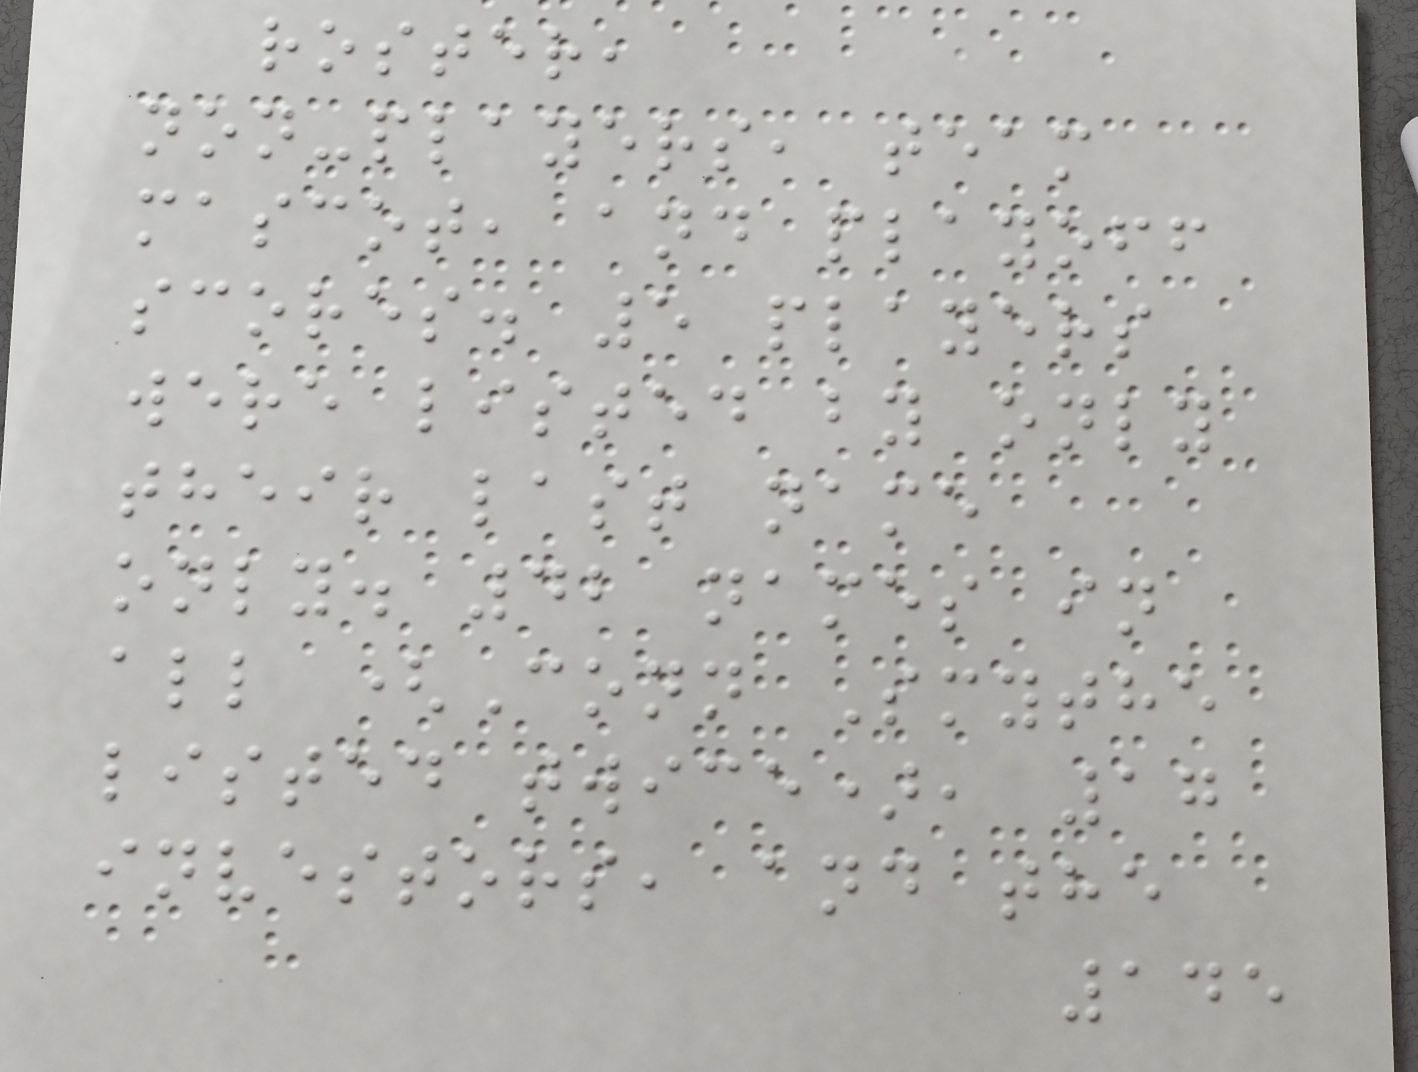roster,
non-players, team
mascot, and playoff
scores. 5 players
were listed by only
their last name
only. 42 names in
all (Conn Smythe
listed twice), 17
investors, and the
145
